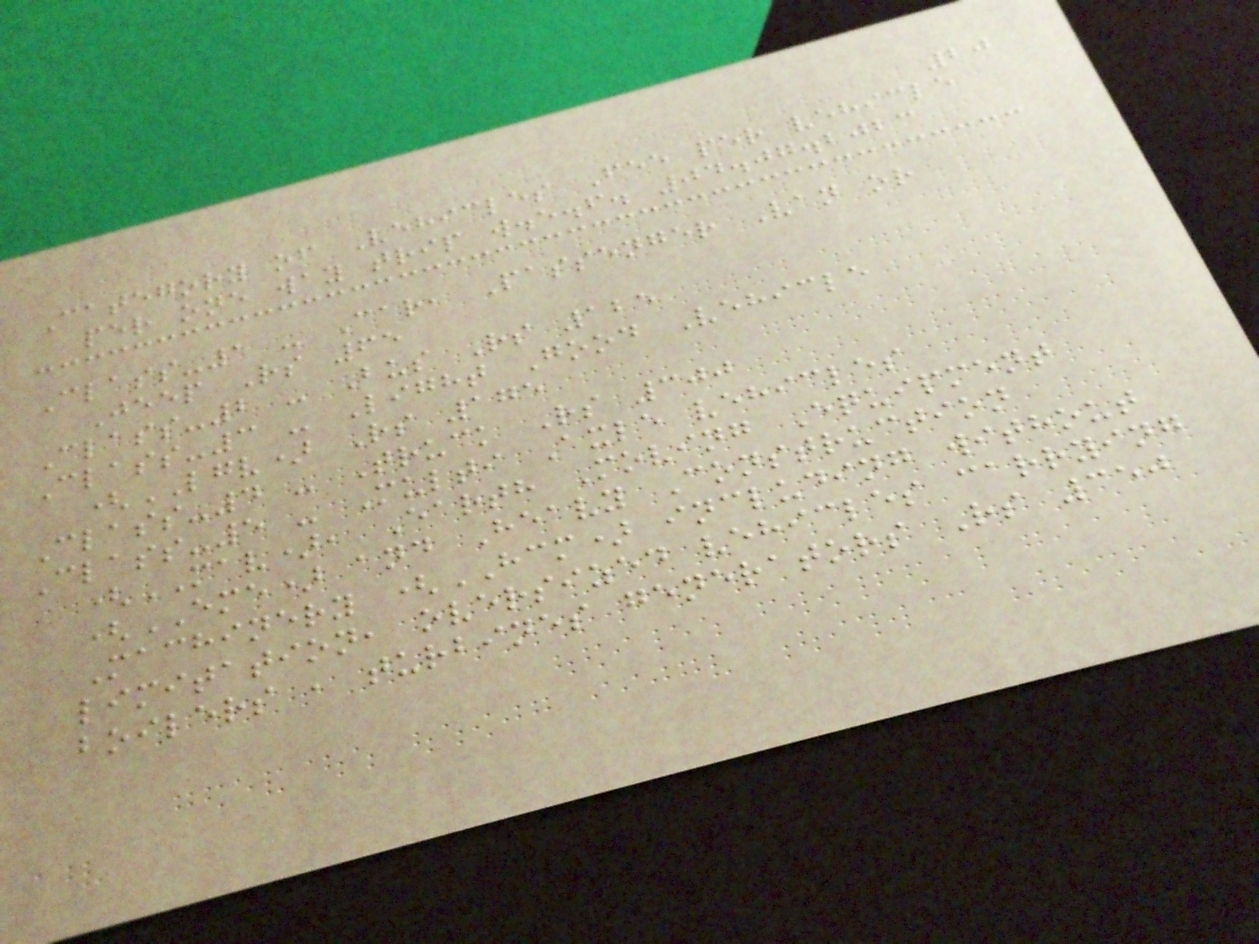20
Category of Vehicles Fee per vehicle
per one way trip w.e.f. 04.07.2023
Class-1 - Car, Passenger Van or
Jeep Rs 65
Class-2 - Bus Rs 125
Class-3 - Light Good Vehicle
(LGV) Rs 175
Class-4 - Truck Rs 300
Class-5 - Multi Axle vehicles
(MAV), Earth Moving Equipment
(EME) and Heavy Construction
Machinery (HCM) including without
limitation, oversized vehicles carrying
boilers , turbines generators Rs 350
